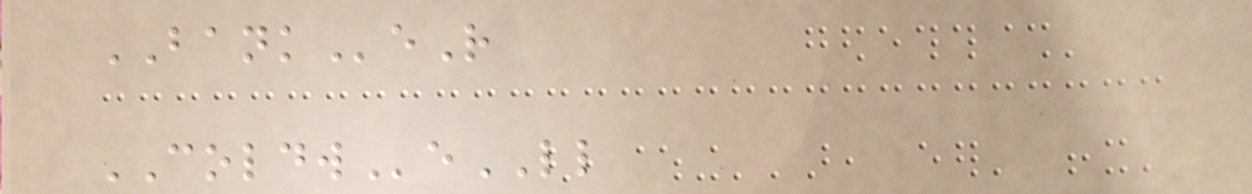BANKeR
COLDWeLL
